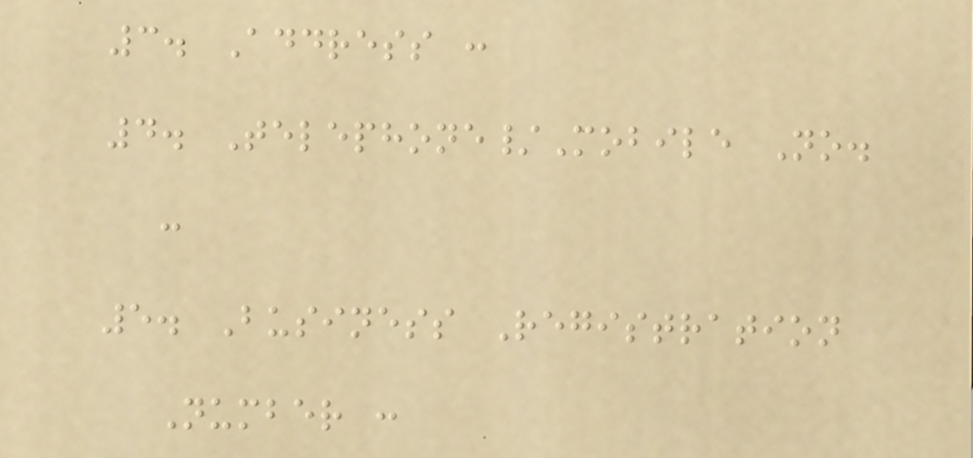3. Address :
4. Telephone/Mobile No.
:
5. Business Registration
Number :
